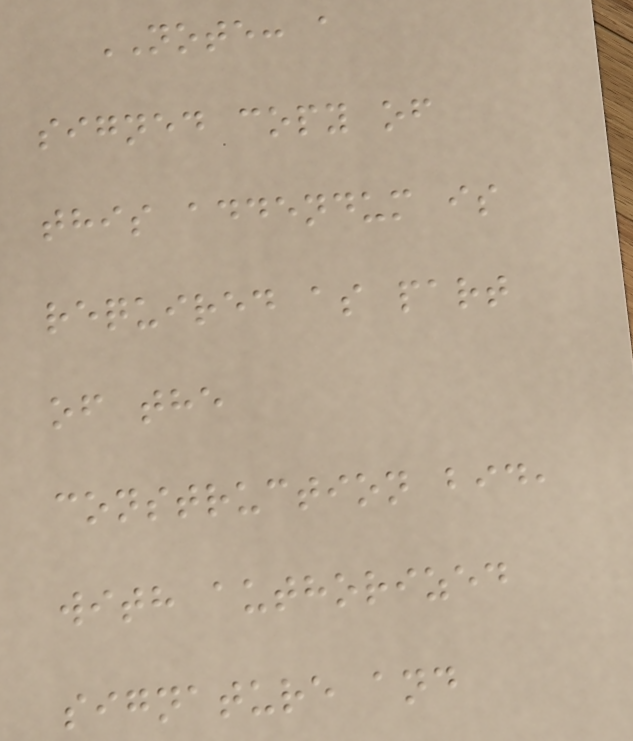NOTE: a
signed copy of
this addendum is
required as part
of the
construction bid,
with authorized
signature and
